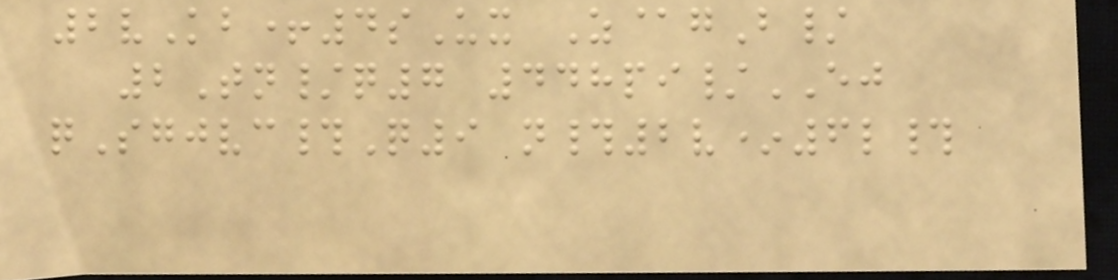2vKb+4sUx Z@gB/
2Tn/q7 448pi/EJ
qSgjvc#Q9 n#2v*6l#
